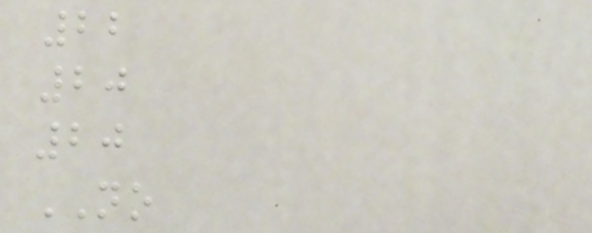22
20
20
NO
